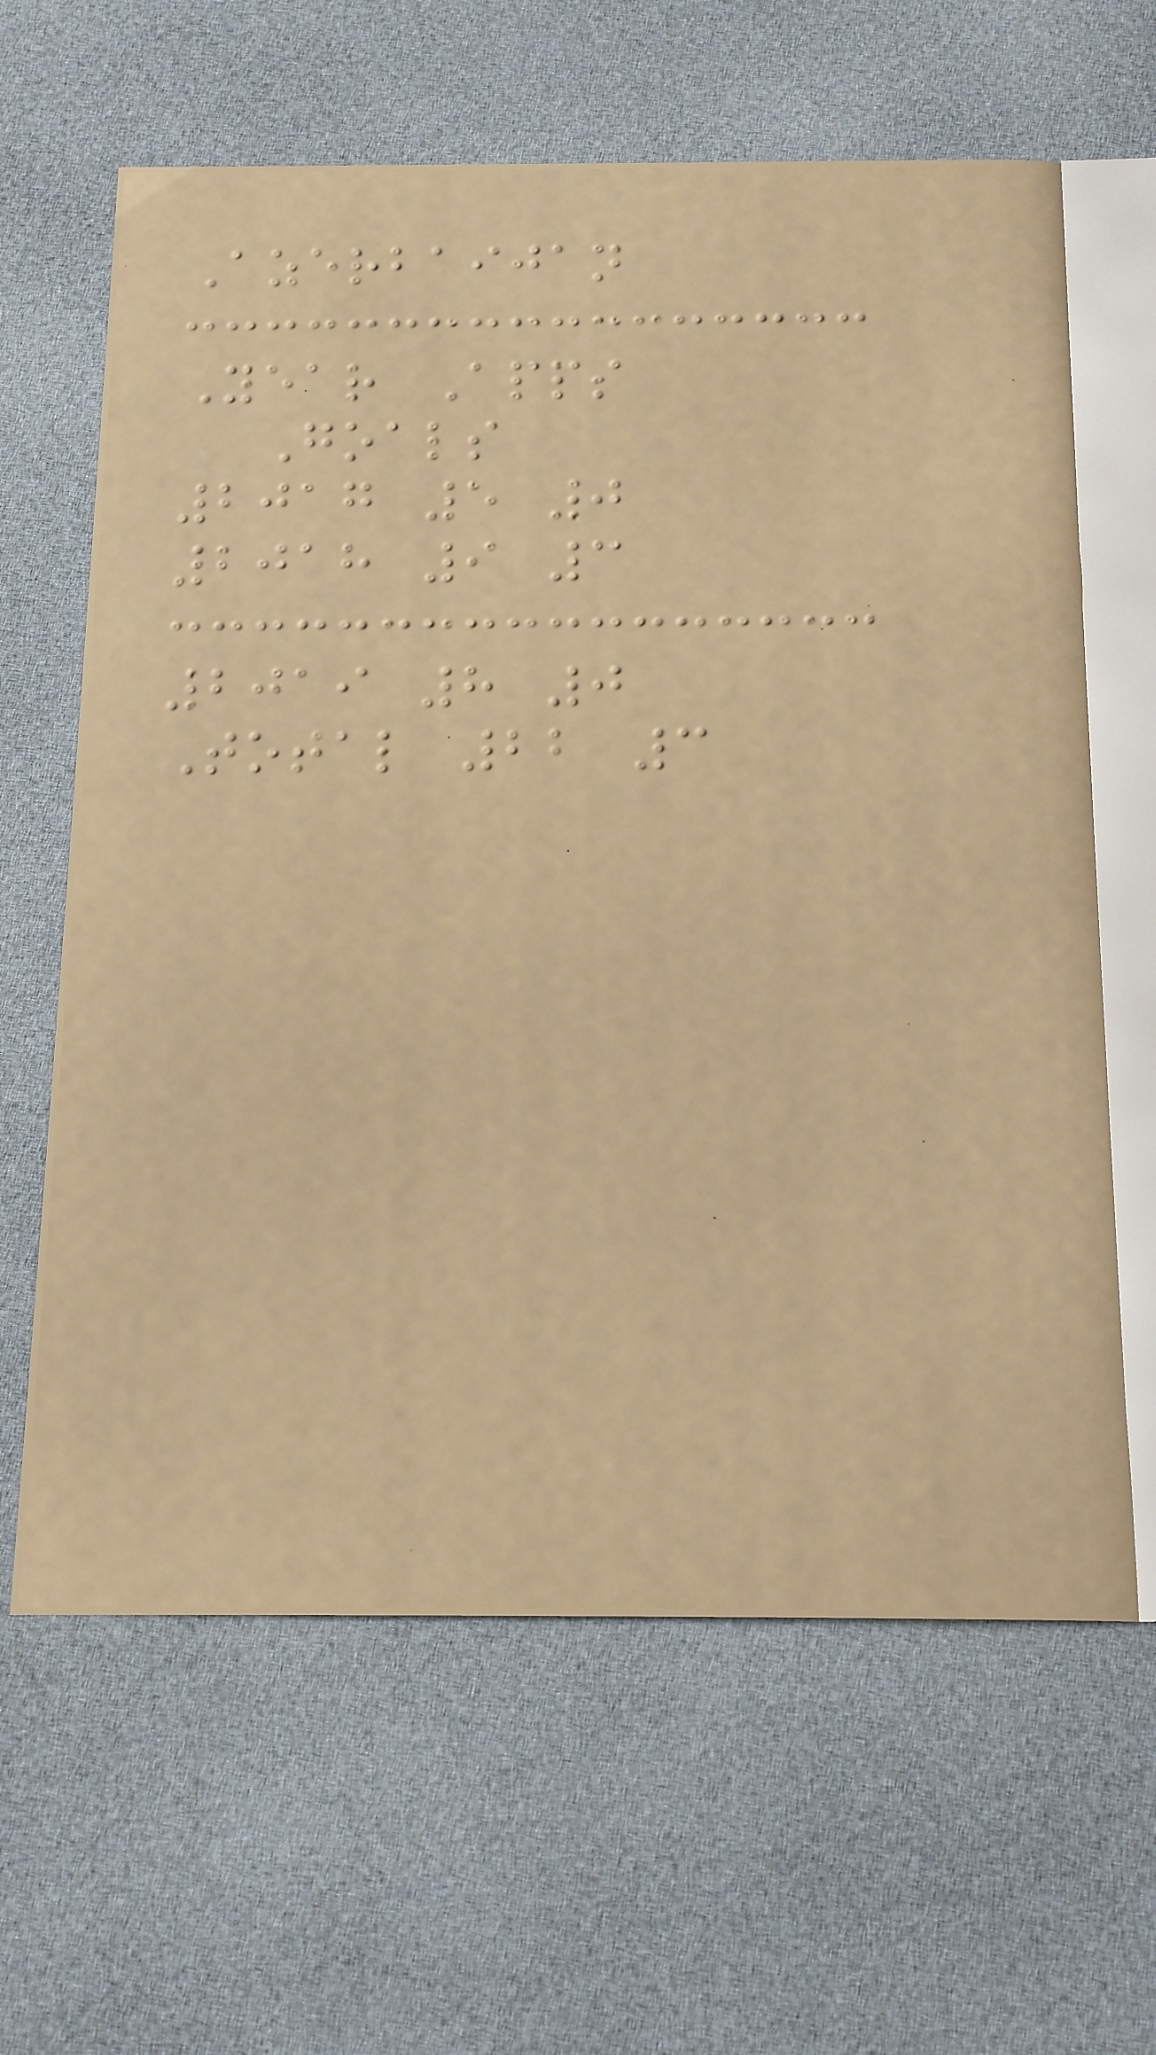Azerbaijan
Year Apps
Goals
2017 5 0
2018 9 3
2019 8 0
Total 22 3
